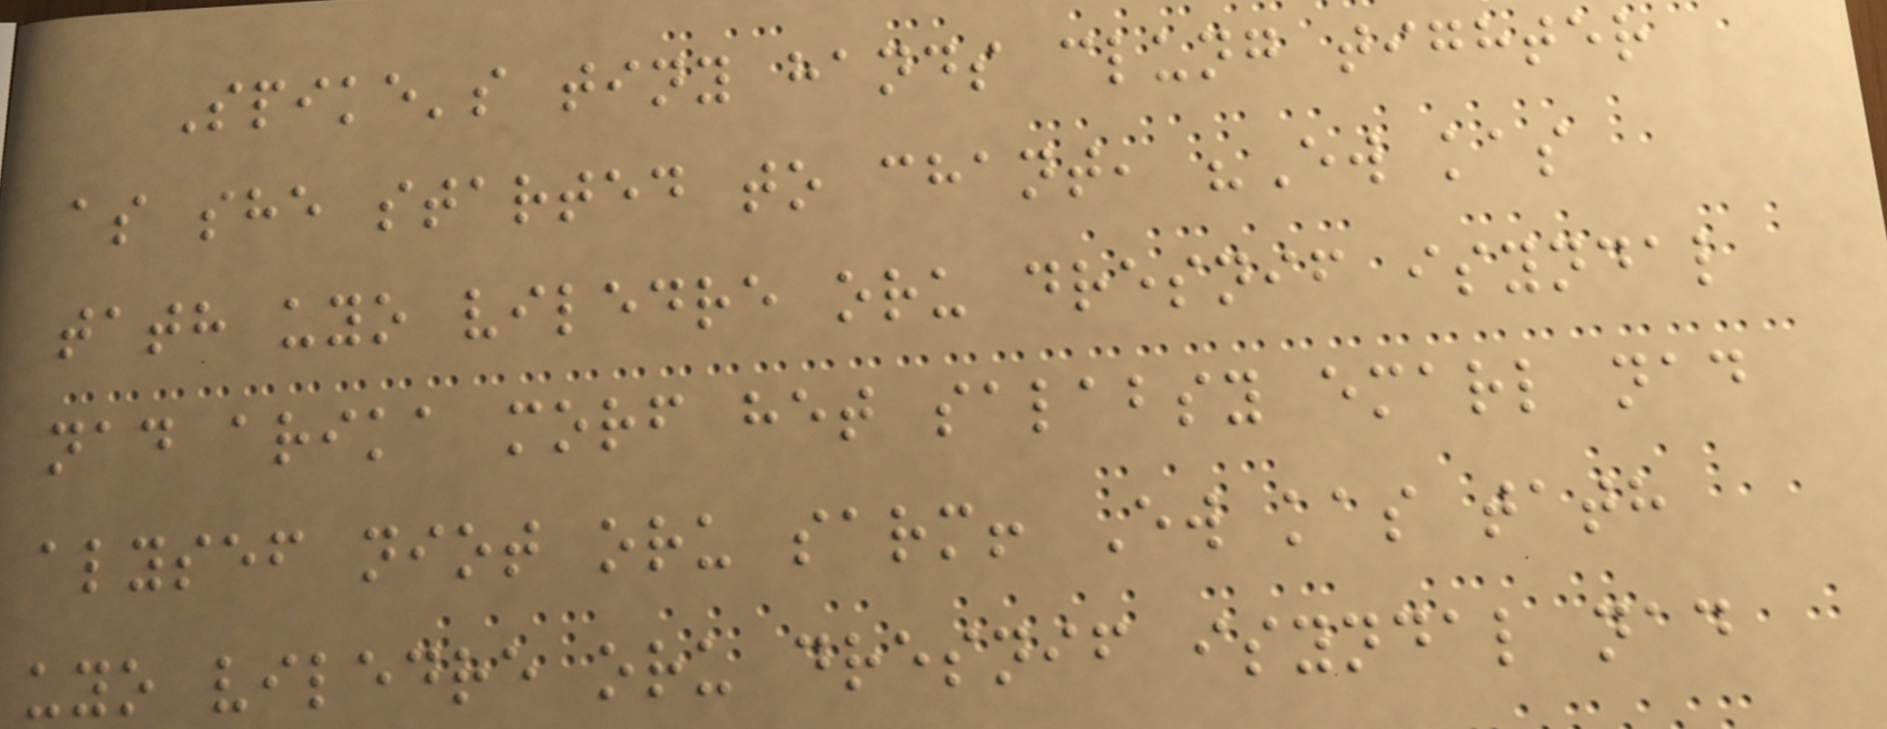Spike's tiny hands clung tighter
as she started to chant, "Ew kas
tath uyo viledre oru dresnif isyndal
nad arika morf het salabsy emarl nad
alysef niot oru sarm! Ew kas tath
uyo viledre oru dresnif isyndal nad
